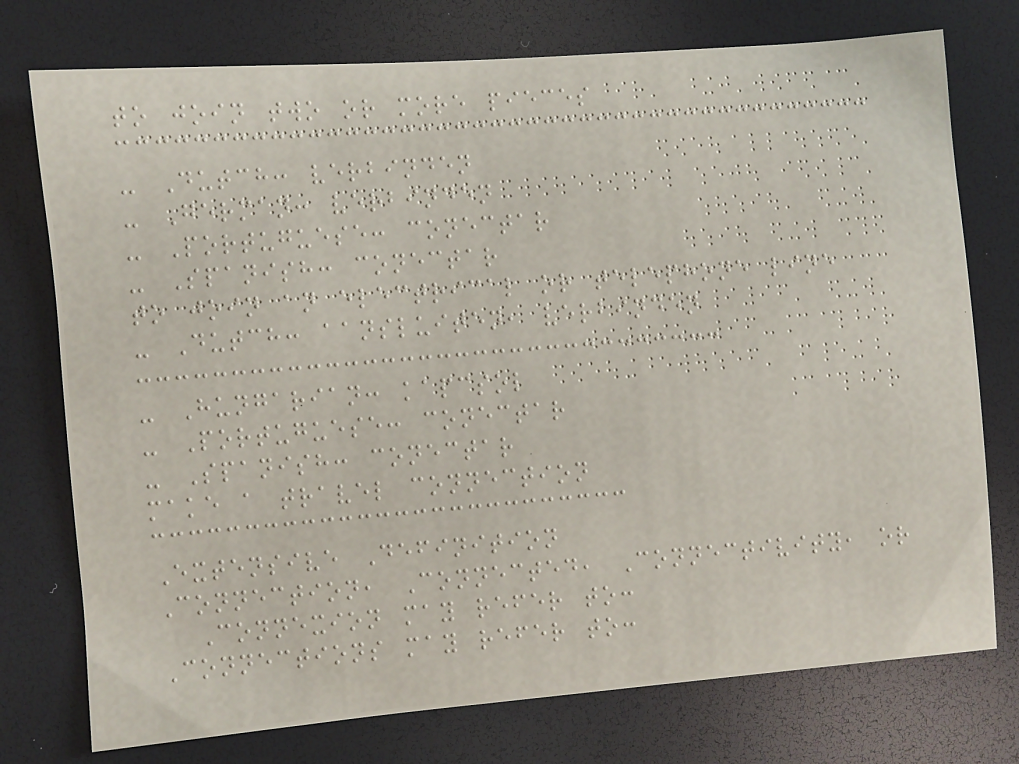to join two or more pieces
- Dutch: verbinden
- German: verbinden
- Portuguese: conectar
- Spanish: conectar
to join an electrical or telephone line
- Dutch: aansluiten, verbinden
- Hungarian: kapcsol
- Portuguese: conectar
- Spanish: conectar
make a travel connection
Extensive Definition
Connection, Connected, Connectivity, or
Connexion may refer to:
Connections may refer to:
